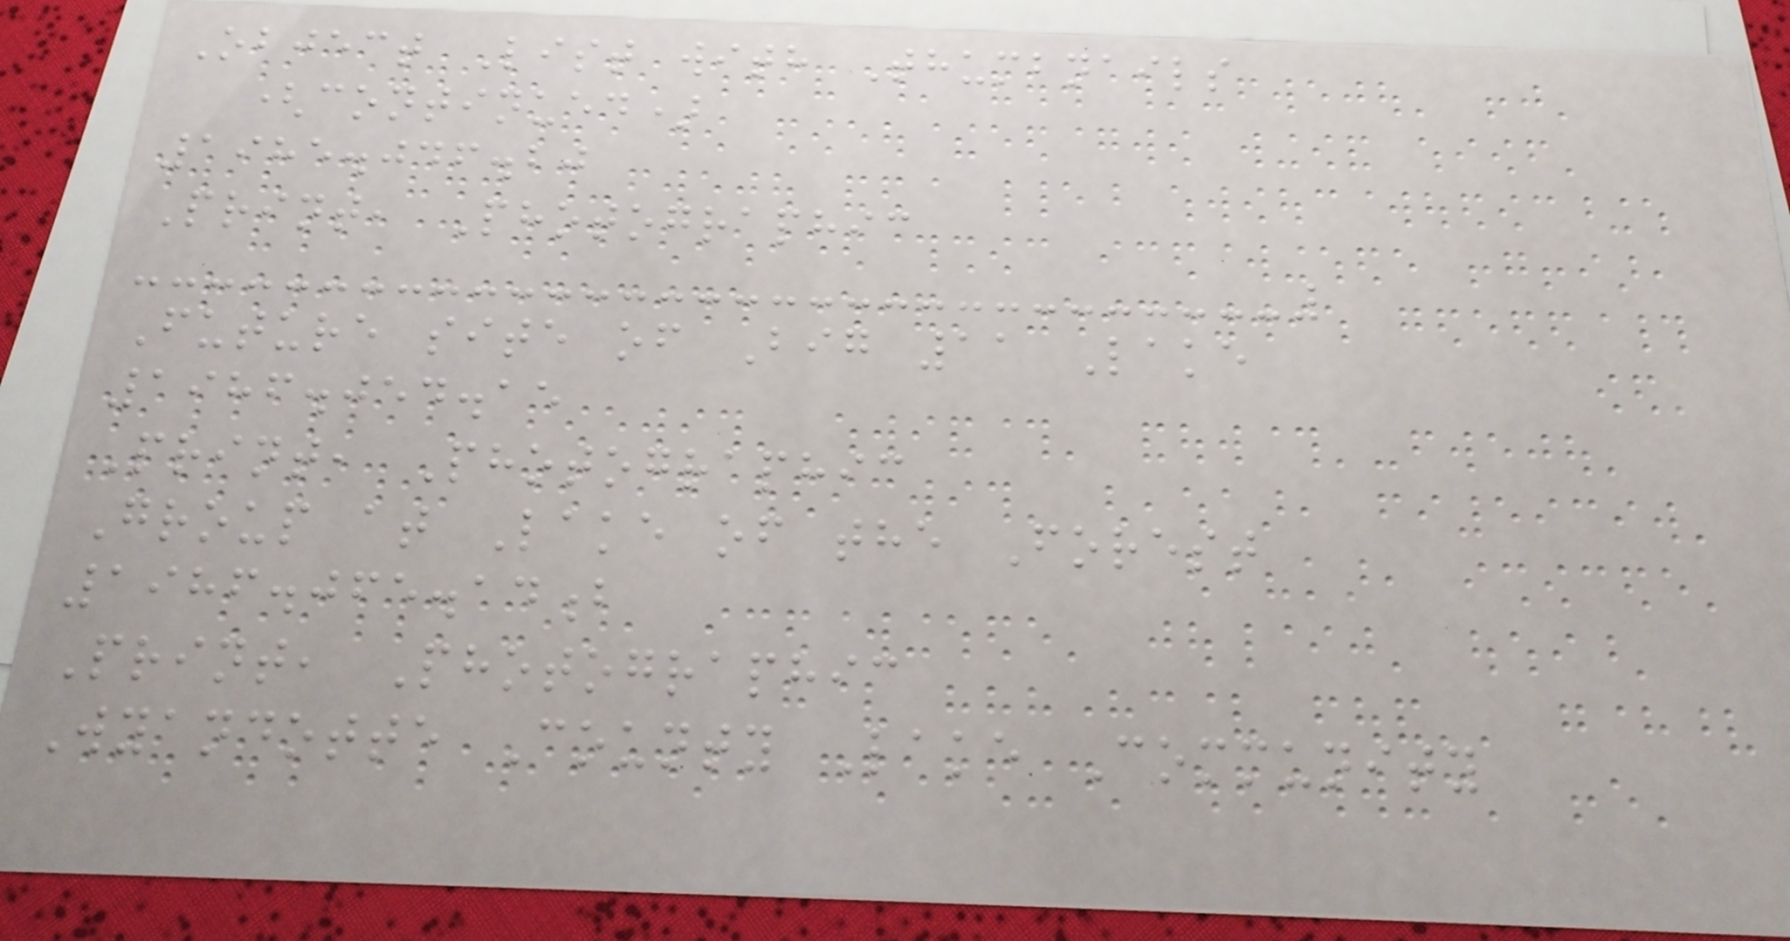Object List with Thumbnails
(continued)
1985.046.20
Print, Photographic
Future site of Big 11 Lake
1986.054.15
Print, Photographic
Group at Lake of the Forest
1986.065.14b
Print, Photographic
Wyandotte County Lake Community
